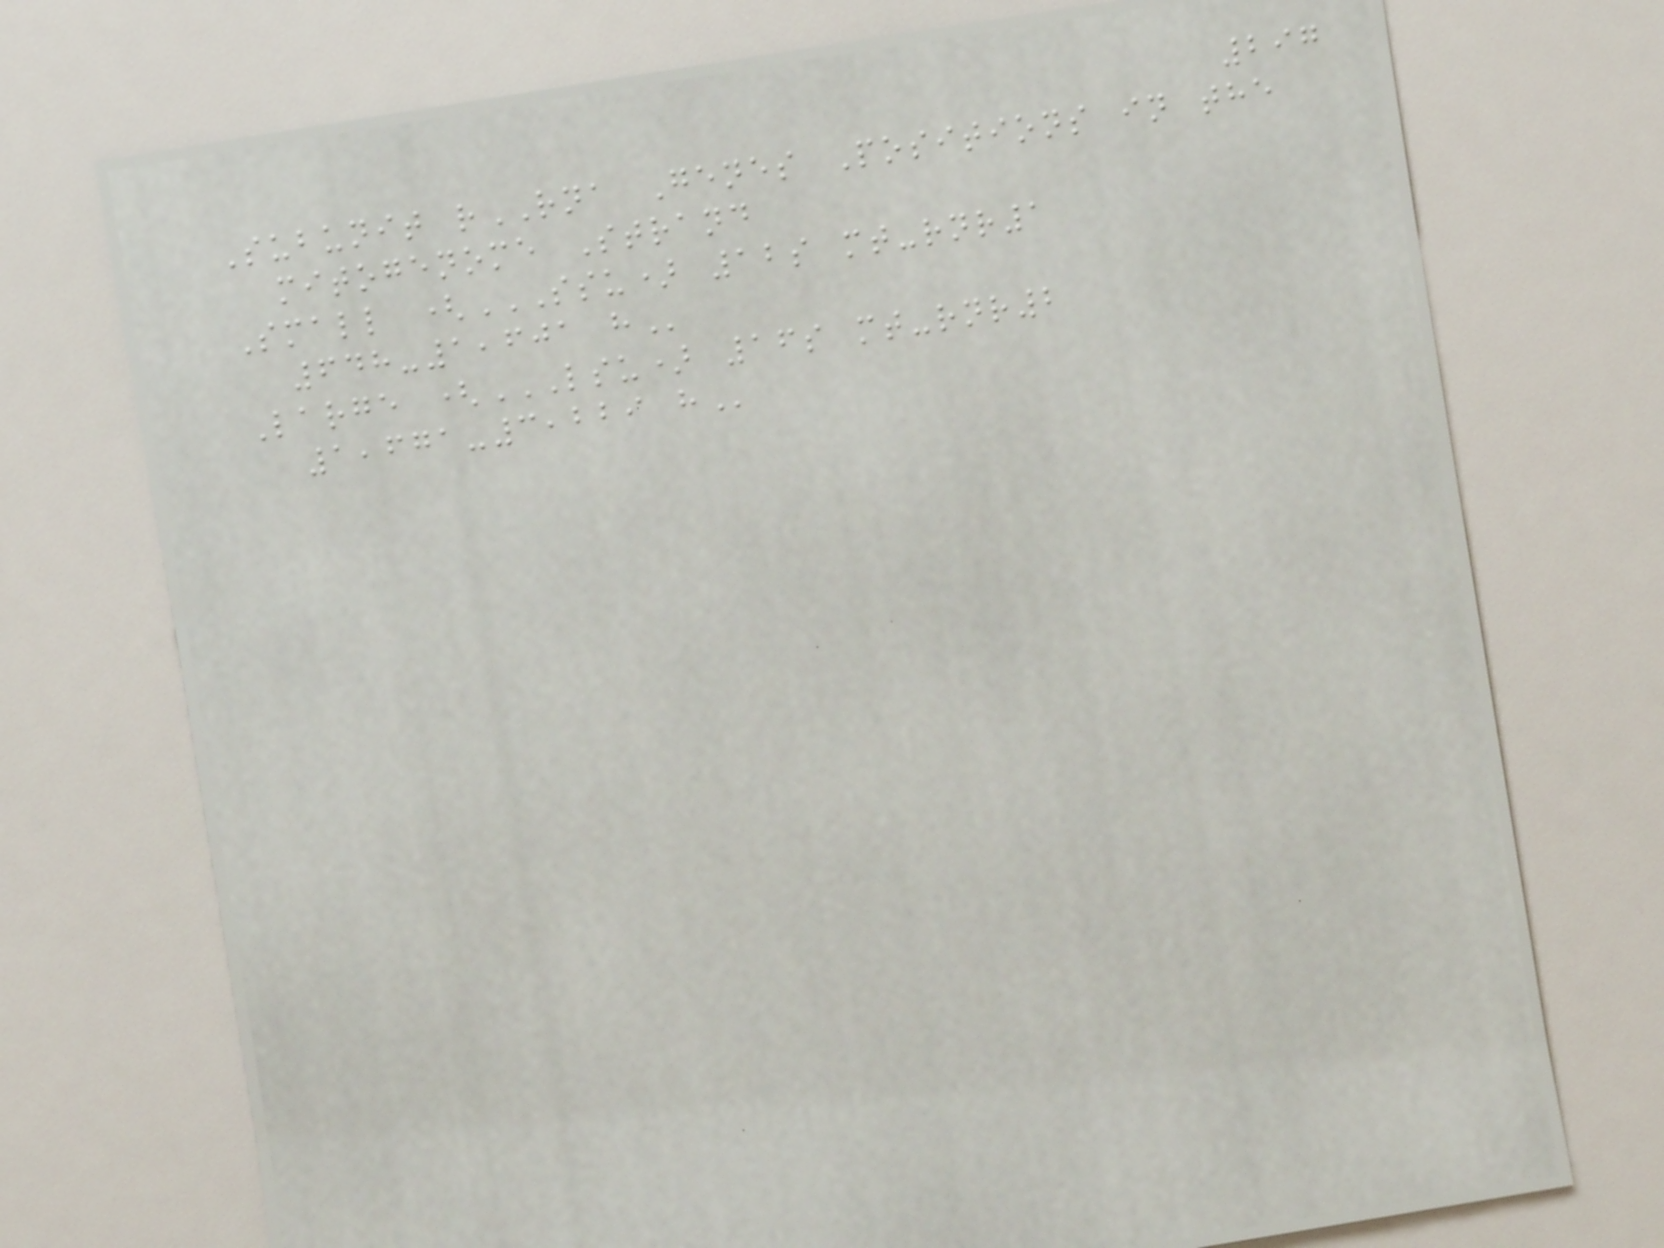297
Subunit rRNA Genes Positions in the
mitogenome Strand
Small (SSU) 12S MT-RNR1
648-1,601 H
Large (LSU) 16S MT-RNR2
1,671-3,229 H
